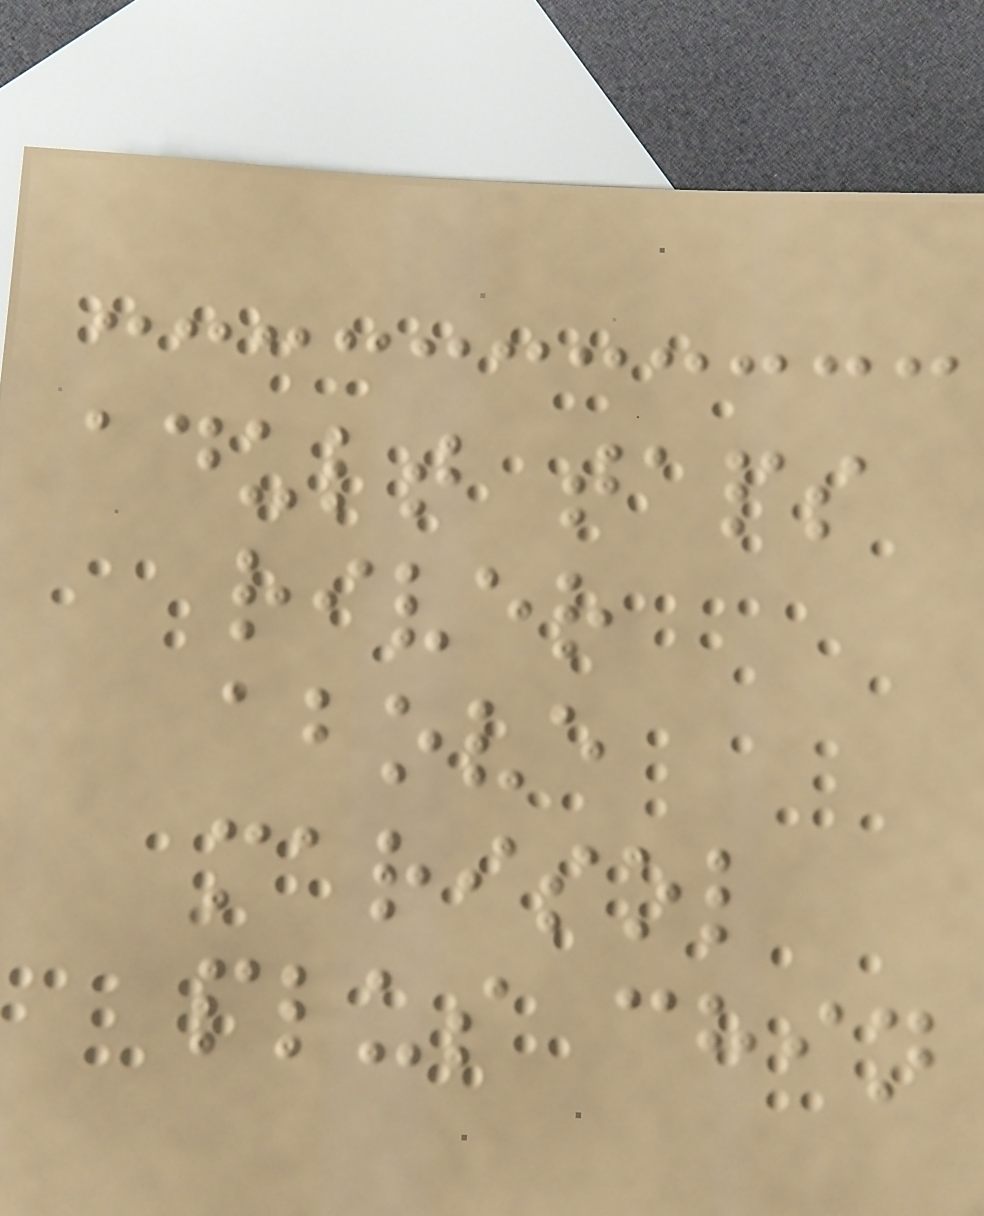adult taps
river
above
marisol
plus chin
